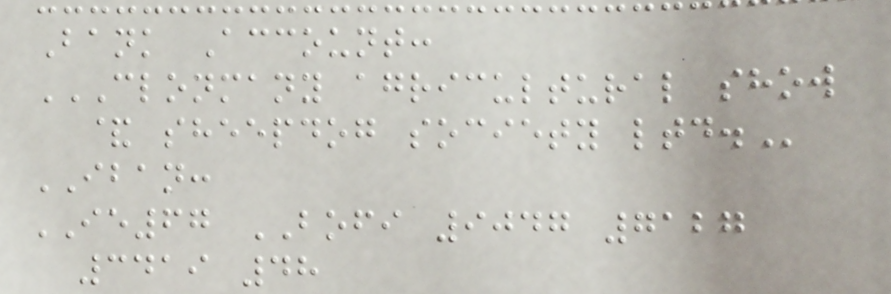Bank Account:
CLONMANY AGRICULTURAL SHOW
& SHEEPDOG SOCIETY LTD.
IBAN:
IE67 BOFI 9047 7127
3419 48
